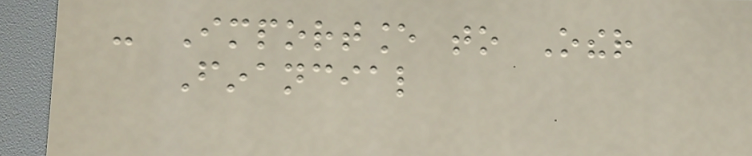- Importance to Other
Financial
